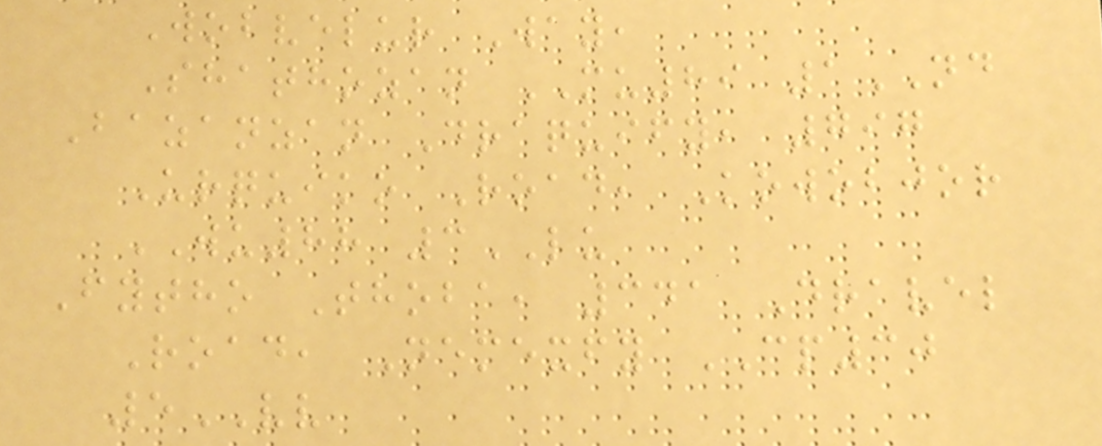Wobvelur Way,
Shathozan MU89 1ND
Bazanzan Draquify, 797
Urquiko Road, Kowobjor
WU88 3LU
Fytho Thoba, 341 Dravel
Road, Nemexfy CP30
5VV
